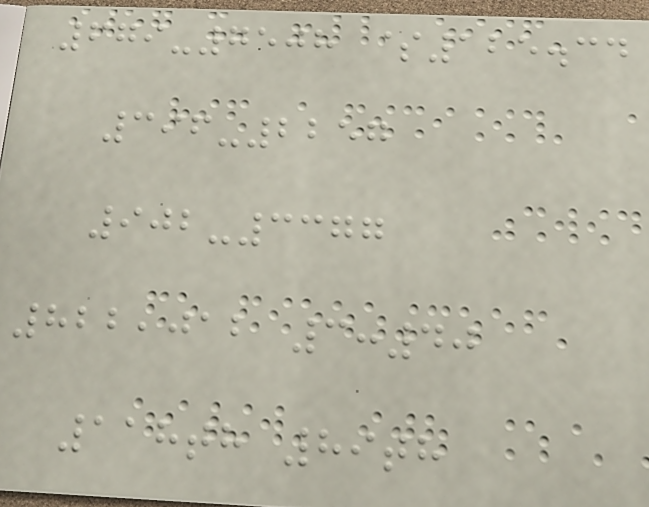679-7508 $125.34
396-2257
902-3377
822,012 3:40
118th 89th
